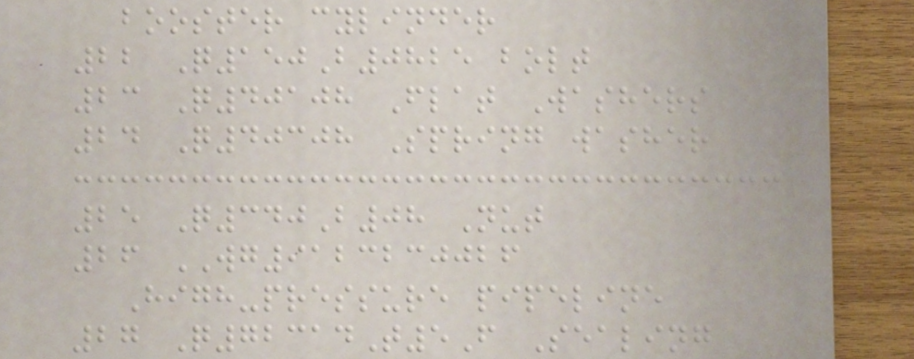booster cylinder
22 Q150B0825 bolt
23 Q40108 Flat Washers
24 Q40308 Spring washer
25 Q340B08 Nut
26 WG9123230026
High-pressure pipeline
27 Q72314T5F Sealing
